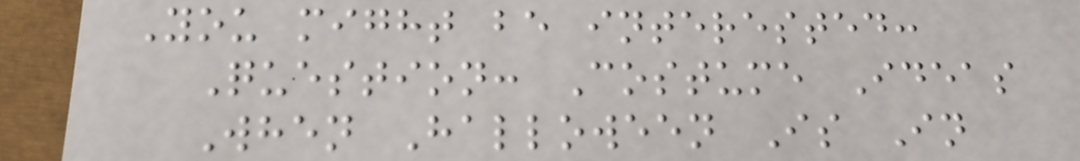You might be interested:
Question: Costume Ideas
When Halloween Is In
